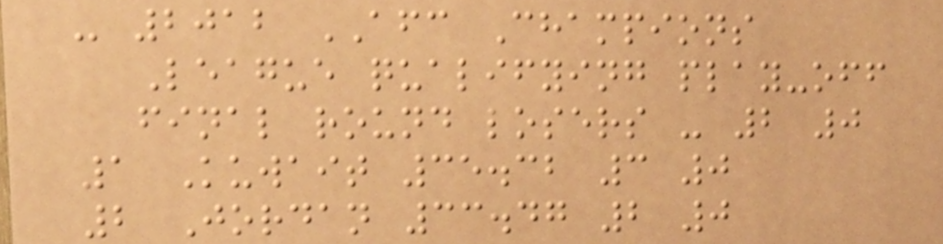- 2012 AFC Champions
League qualifying play-off
final round losers - 2 0
1 Kuwait 35.32 3 0
2 Jordan 33.47 2 0
